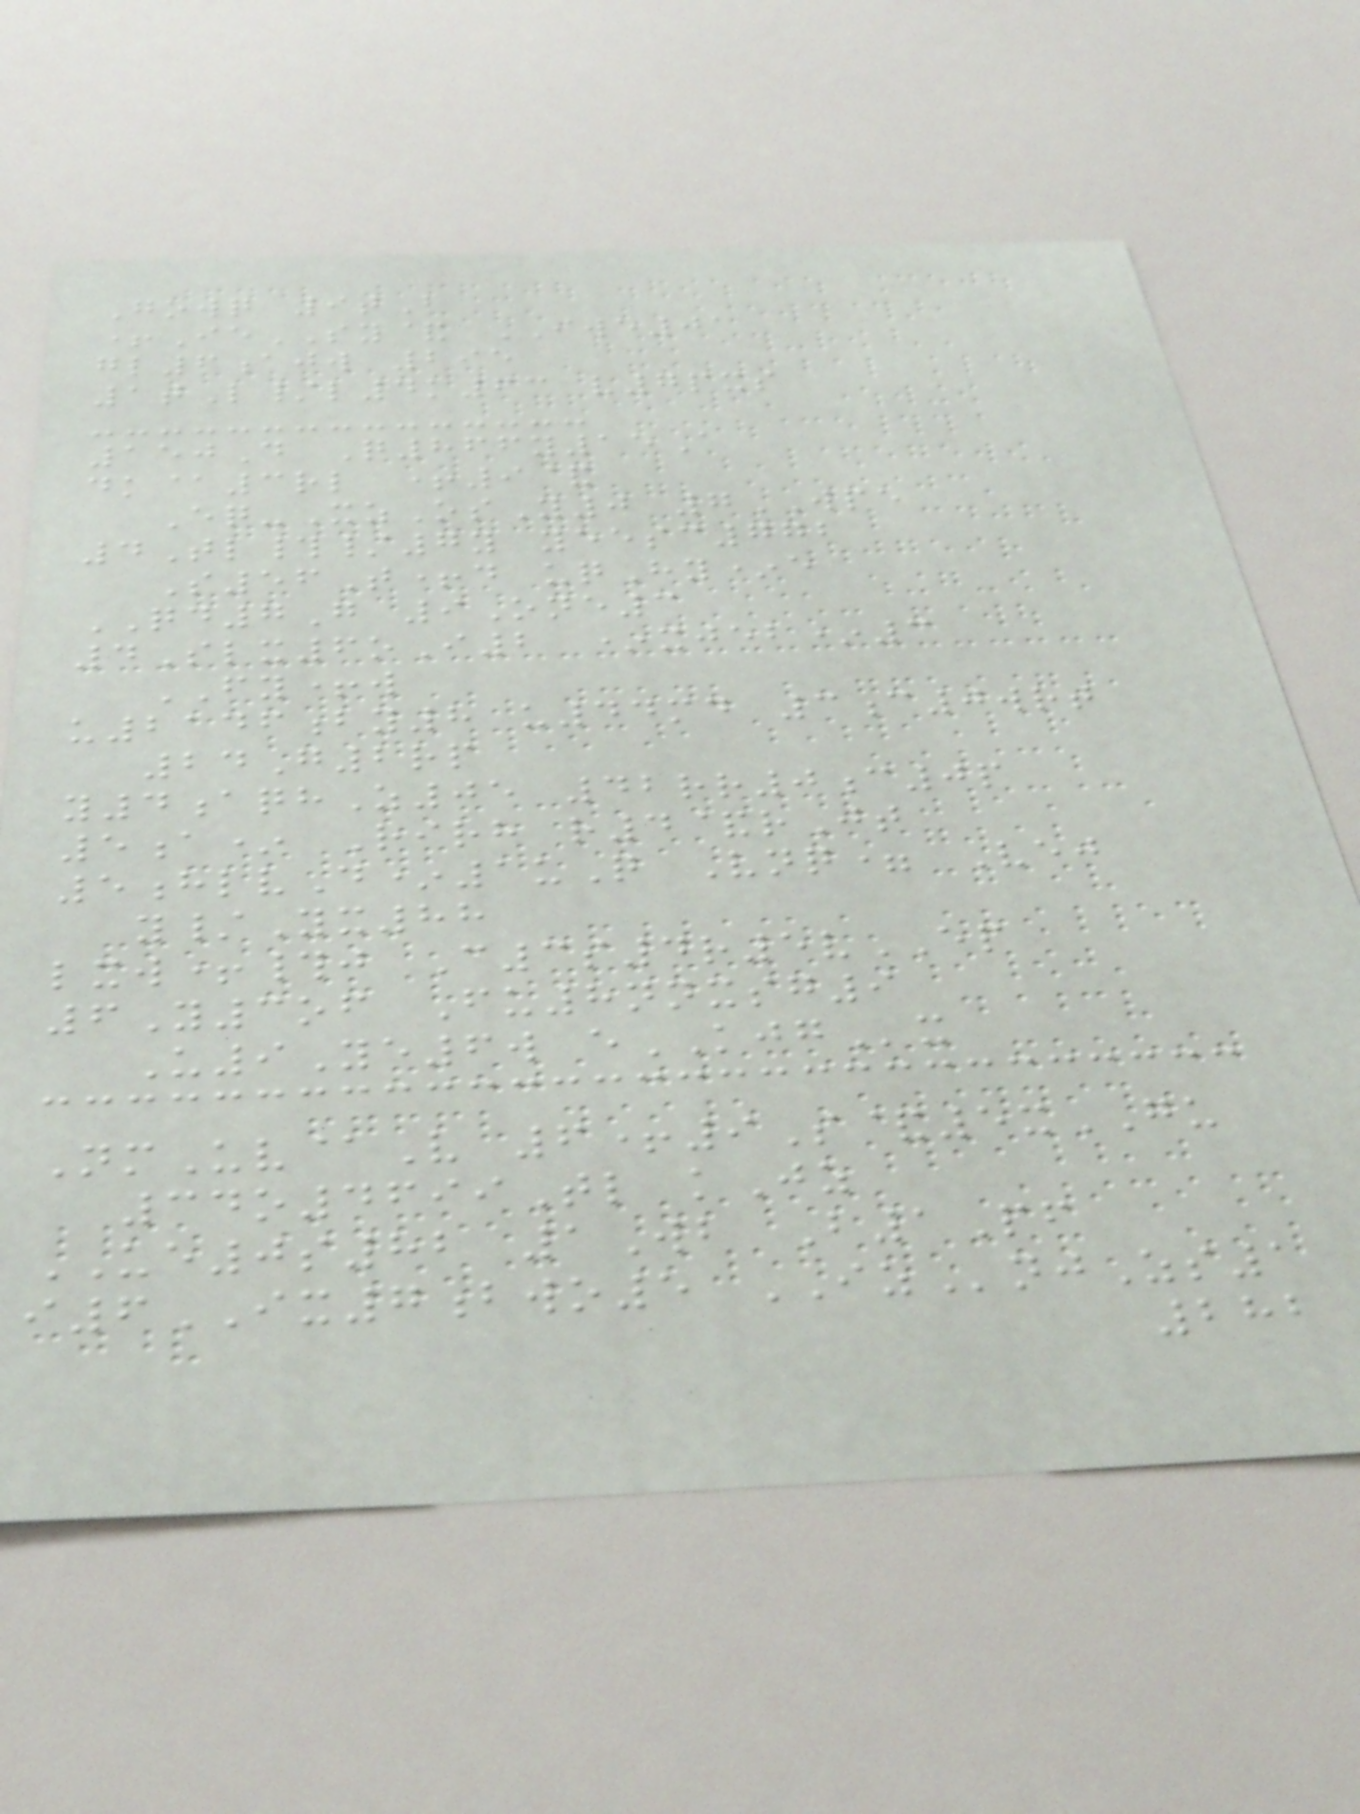Gowq 9tB
+IeSY& IWE01
gl6ajw 295
1tL/l4k63 v7pxs
150D Q866y15A
dk@3rl +9&
Eq-XzOsY0 7WPE
4Tl#/7y yeesc772
S56T+d uqHy*e
QD7G 9One3
4Slx6oI2 *xjeb*3
FY+w
u2146by8 u44md 3c0wrt
24G2rp
y4aqhZ05 42rr0c0p
5a* Rirh r4&rJt
5hlvD*1uQ Vnq= Vej
y/Yx88
lxw+#j C3s4r5vEP
6Y3of Fu8nnxsg9
U9Ye6w eKJGx
NmUv@V 6+9S&5xGU
34o4699Tl kJz
UE0s82 1Wb B1Pf
i6IX7bwo5 IZnjZs1
282
